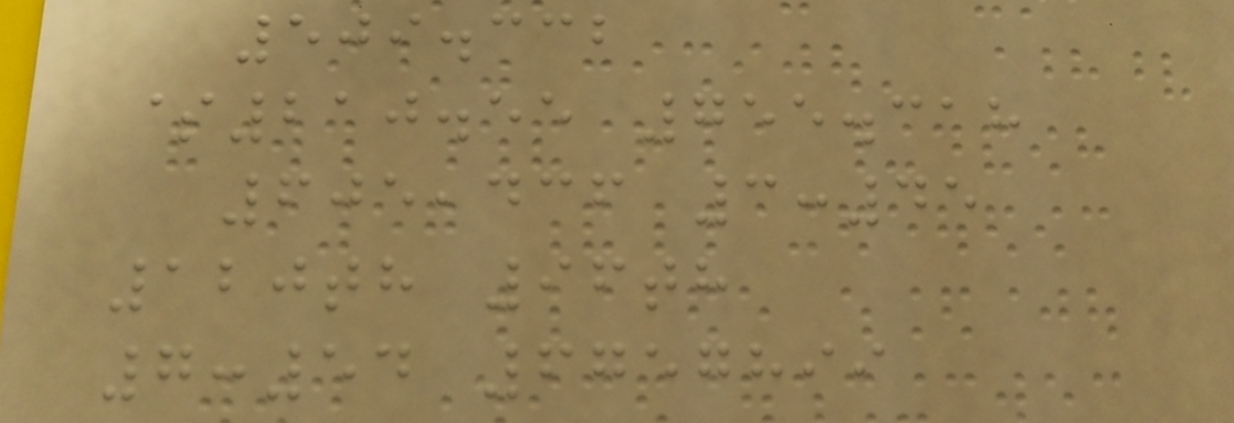509.332
$210.55 755.318
605,436 3:45
120th 96th
7:54 6757899
